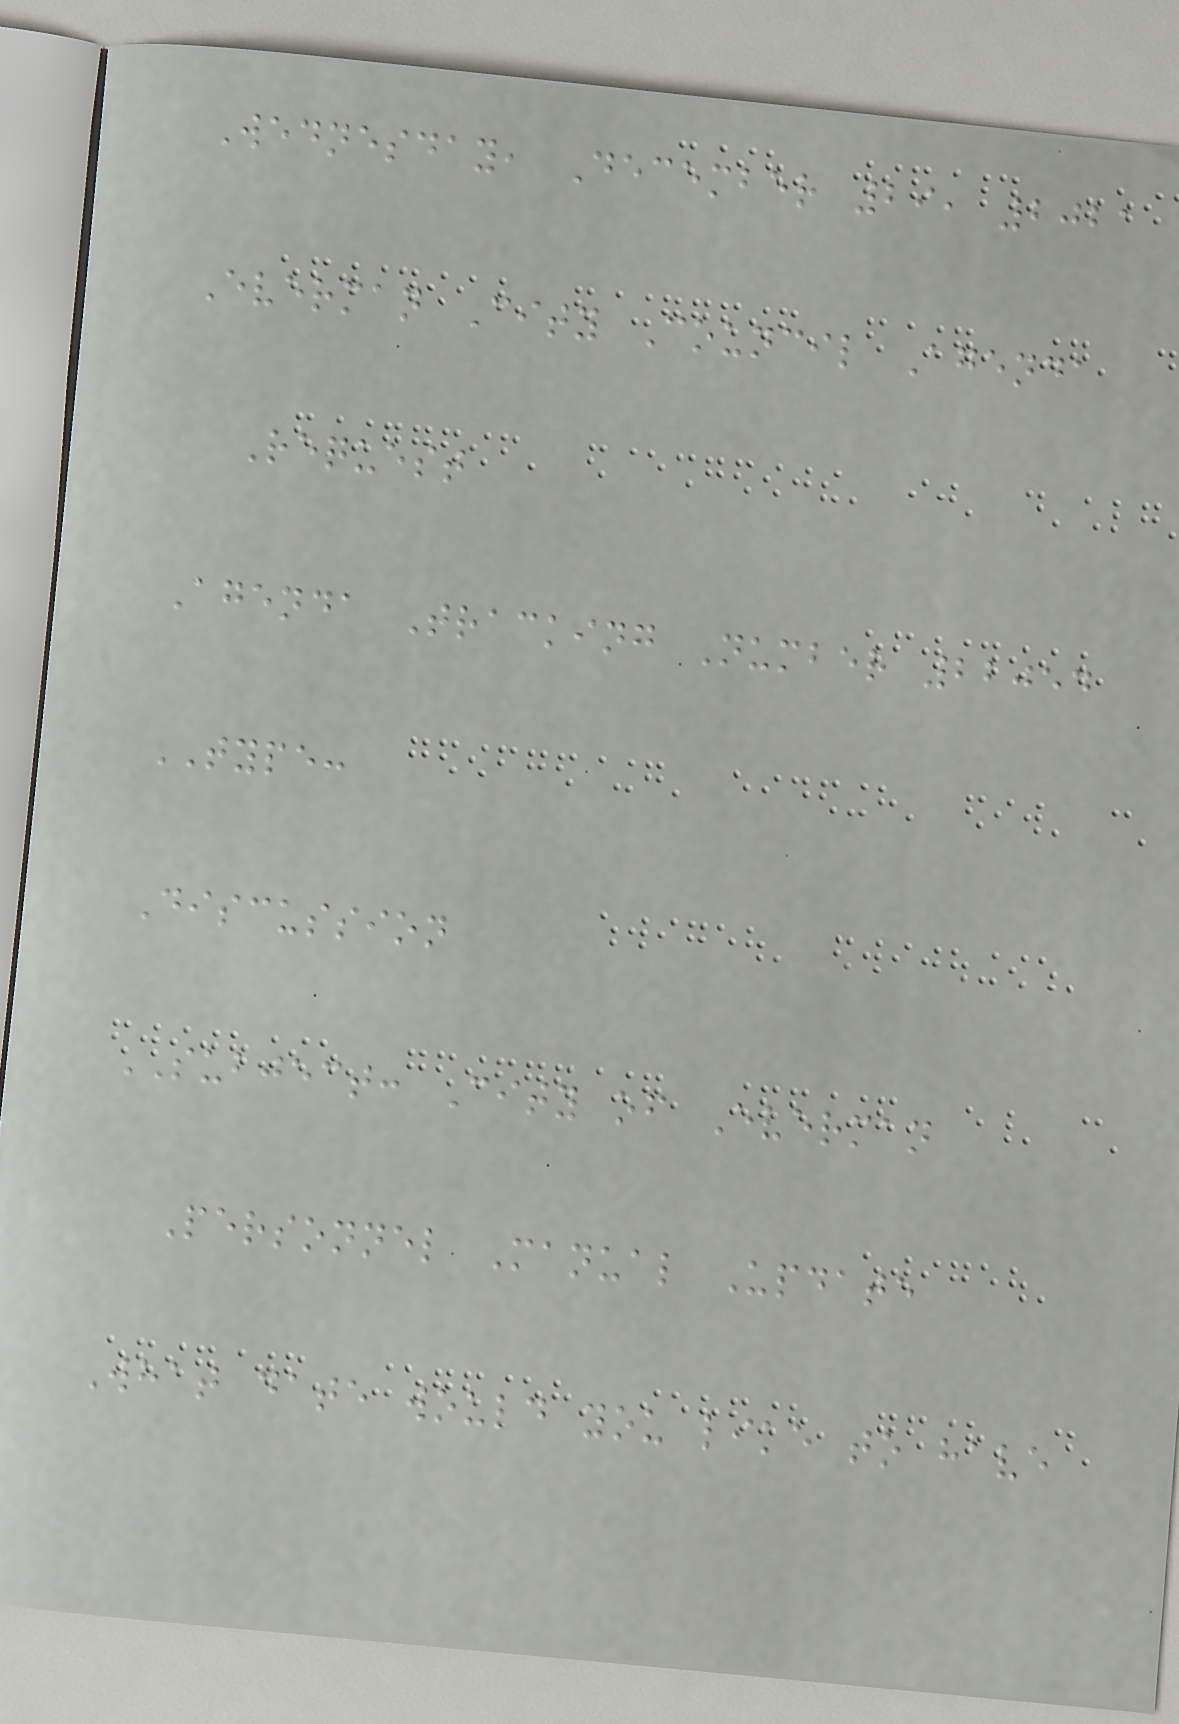Wednesday, December 29, 2021
Everman City Council Agenda
Request
Agenda Tracking Number 22054
TYPE:
Discussion
SUBJECT: City of Everman
Personnel Manual Update
What date would you like to have
